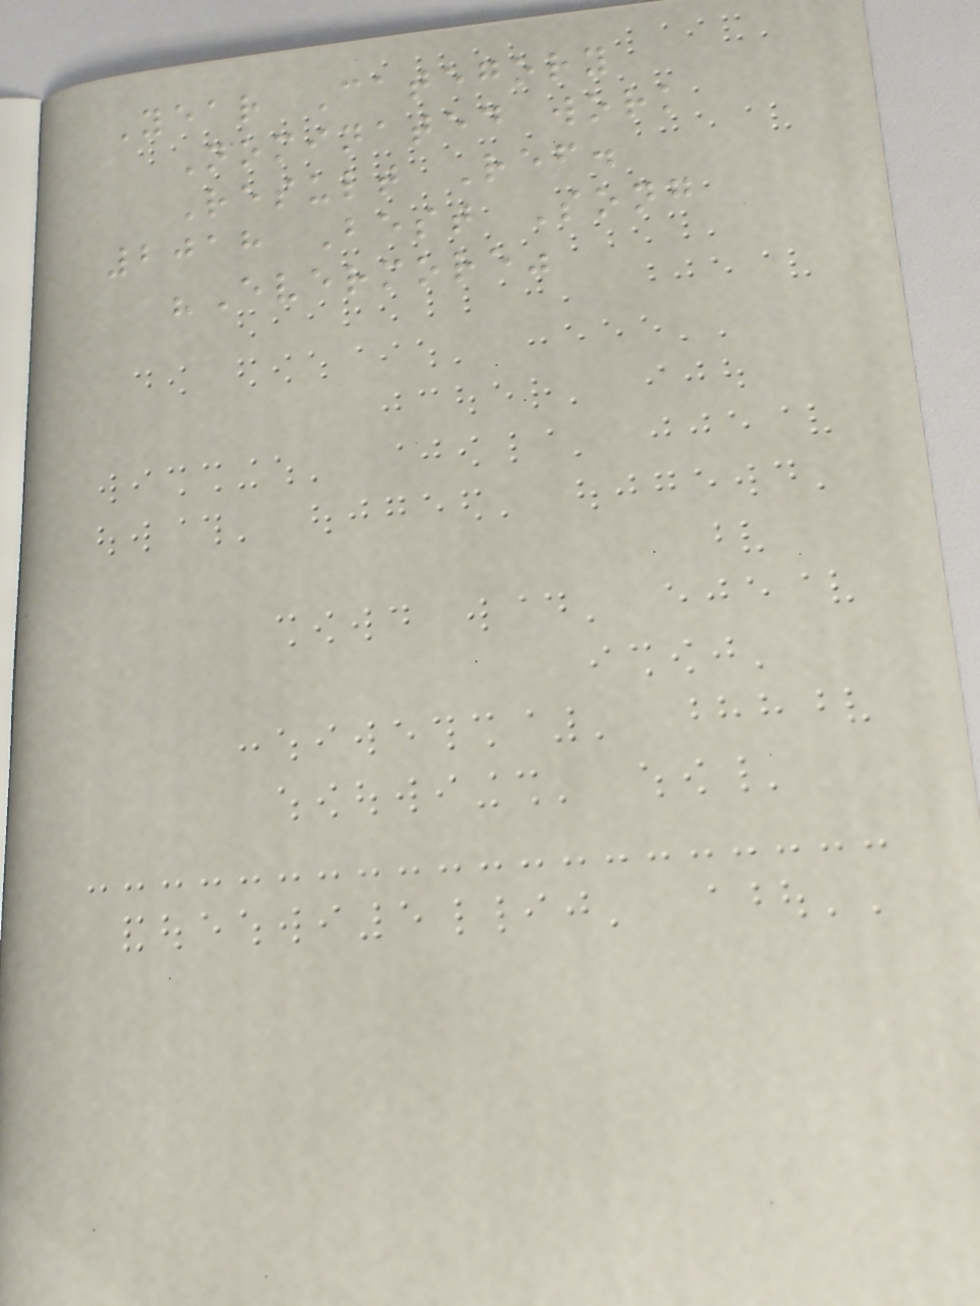Year Category
Nominated work
Result Ref.
2018 Best Song
"Evermore"
